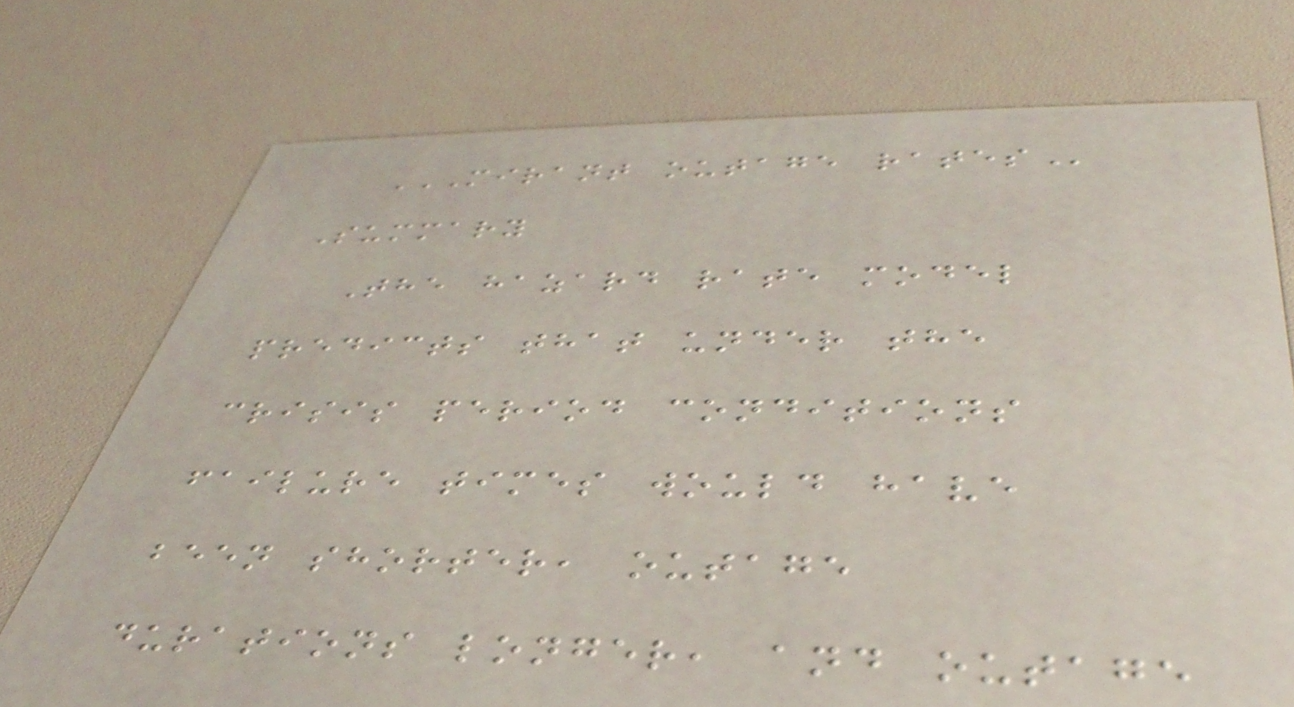MIRANT OUTAGE RATES
Summary
The hazard rate model
predicts that under the
crisis period conditions
failure times would have
been shorter, outage
durations longer, and outage
